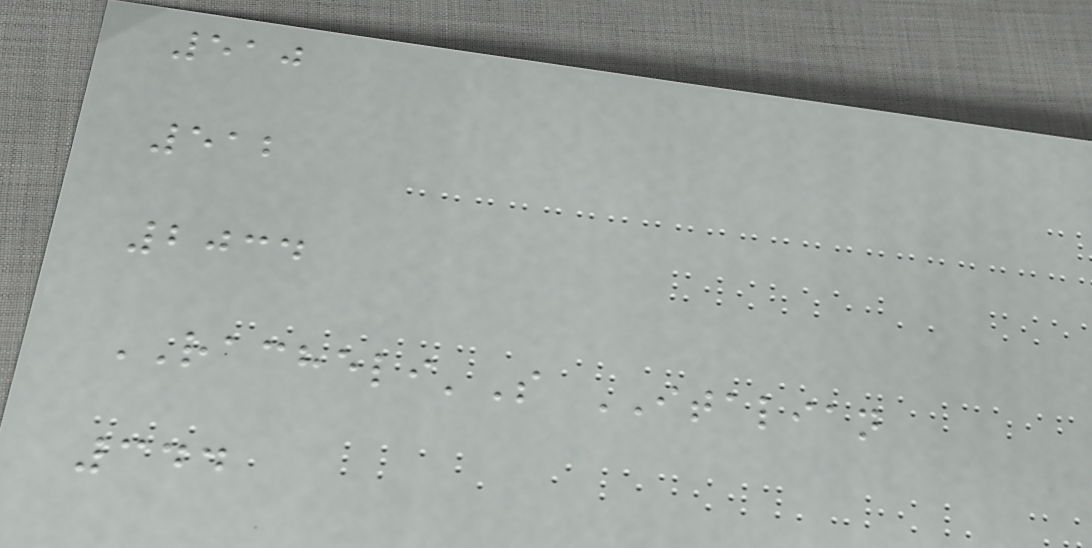510
512
2034
RACHELI'S ITALIAN
344
